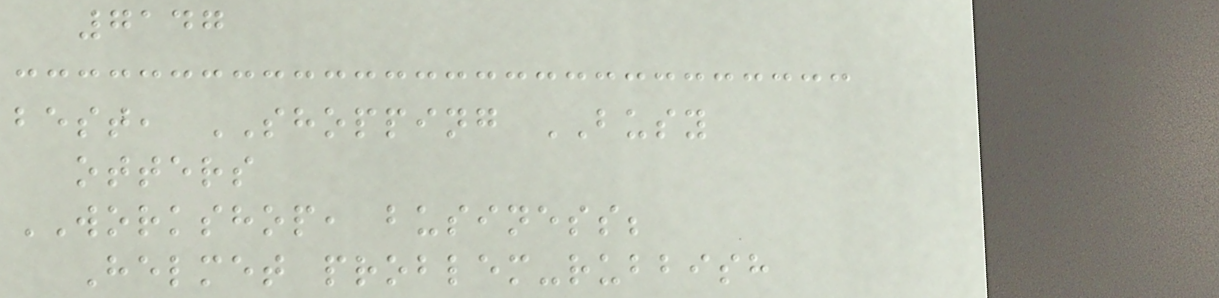7147
best, SHOPPING BUSY
otters
WORKSHOP, business;
Helmet problem-rubbish
